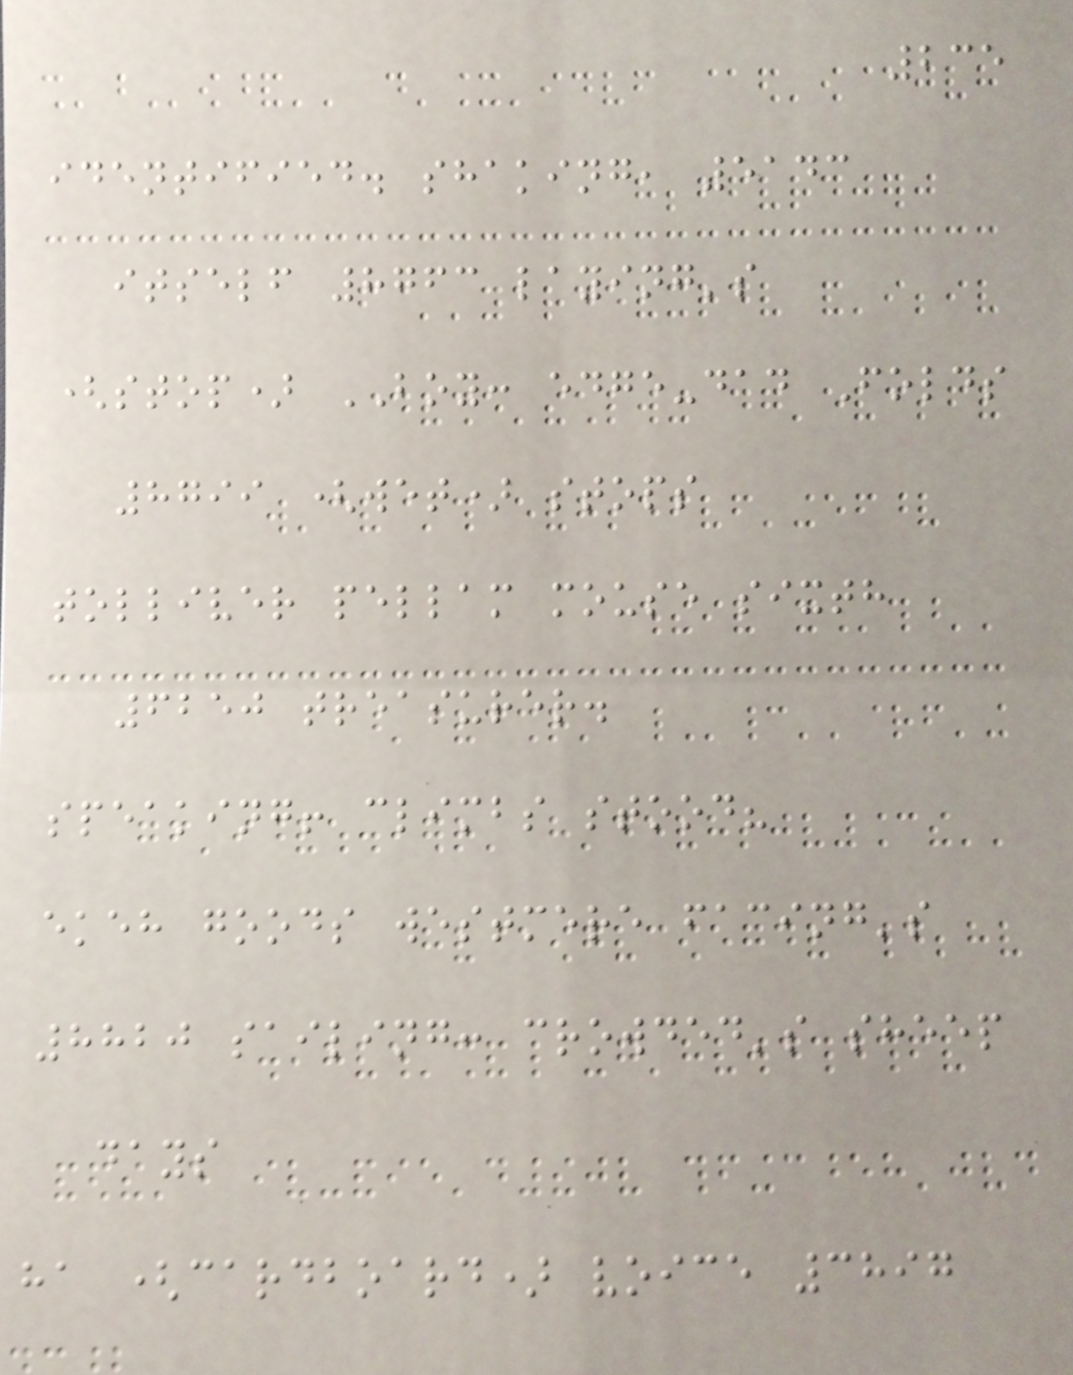235
identified. shaking, 5143
itself 8763 laying's
(stop) BOY: edge-dad Folds
8799 (wet) stops
tolliver pellam mouse sixth
6250 treasurer.
speaking! climbs stood?
ekeh goods westmere facing's
8820 sailing: crowded's sheep
days
ha (cardboard) voice 3897
